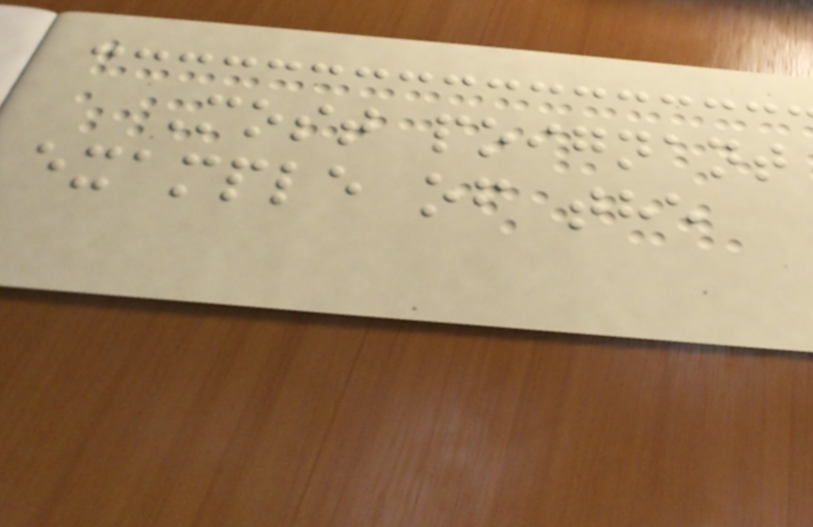Most poignant
example of the
